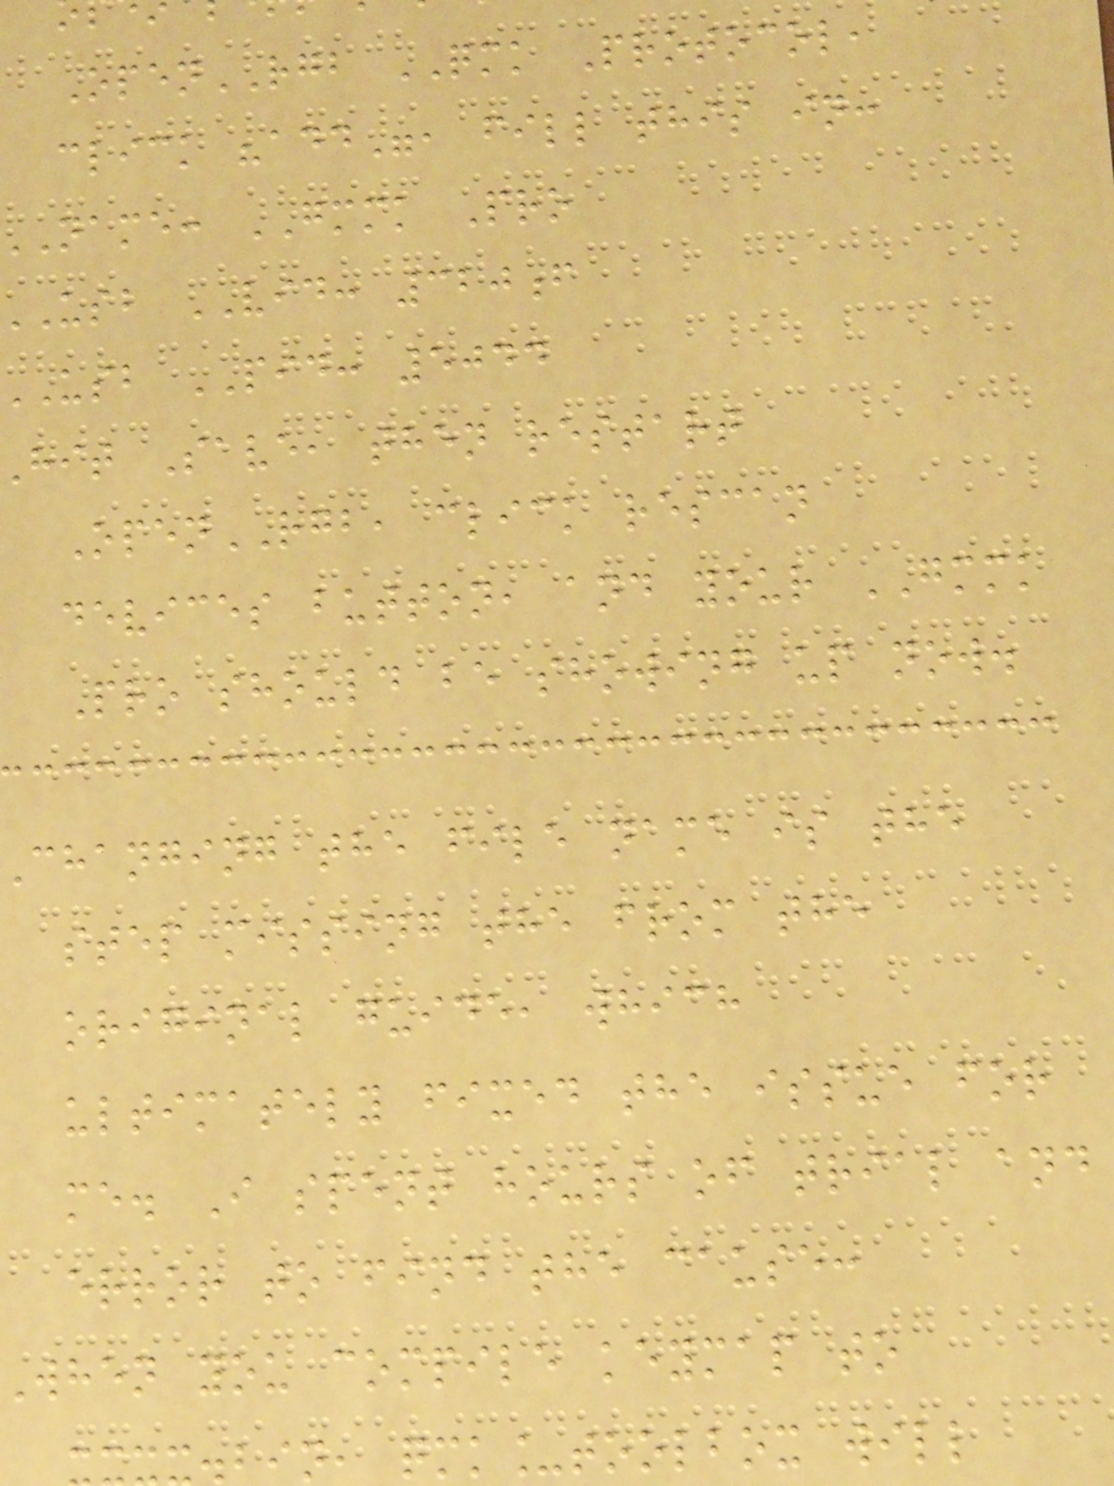OpenRGB QMK Protocol,
click "add", fill this in:
name: GMMK Pro
usb VID: 320f
usb PID: 5044
hit Save, then restart
OpenRGB, click rescan
devices button, and your GMMK
Pro should be showing up now.
changing the file name is the
step missing the from the
original guide, which
ultimately fixed the issue for
me. I spent hours of trial and
error to find the cause:
When you compile keymap to
.bin, qmk_toolbox will
